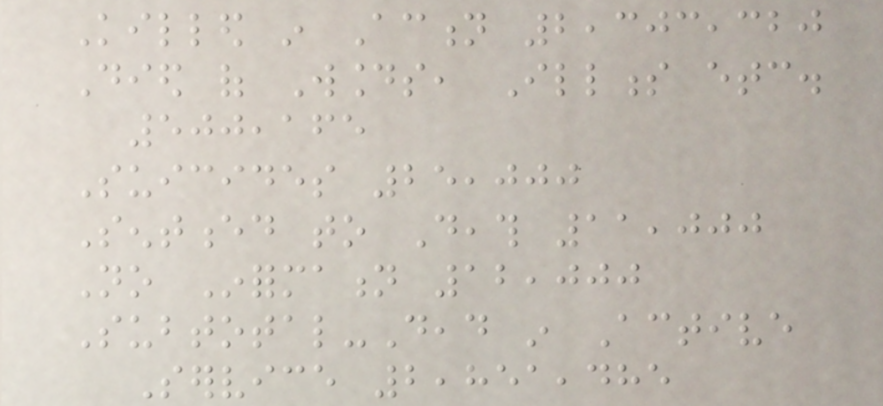Killed in Action 2,303,320
Died of Wounds, Illness etc.
500,165
Suicides 25,000
Sentenced to Death 11,000
No Information 12,000
Subtotal-Dead in Active
Service 2,851,485
